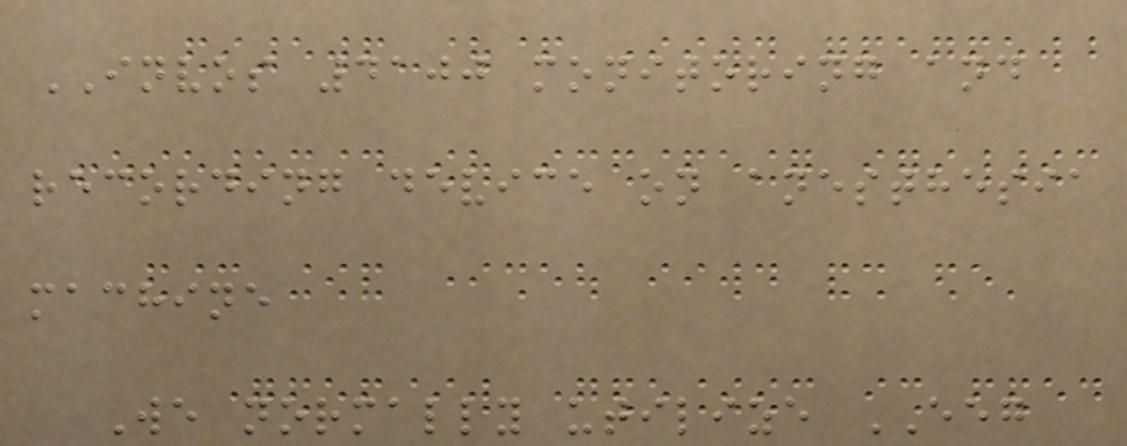INVOS 4100 monitoring and
recording device on anesthesia
machine
We normally utilize EEG
